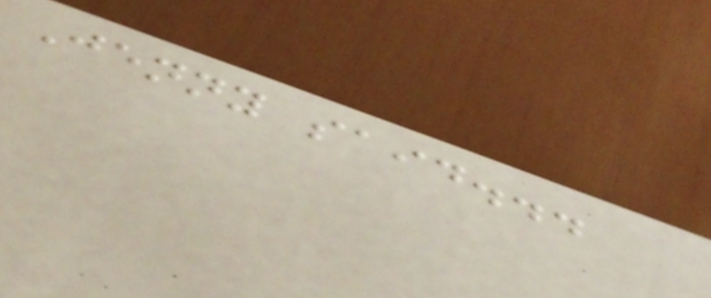Jenny said...
